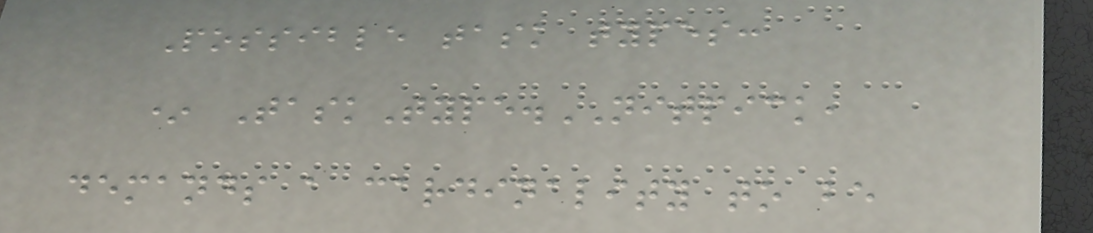Possible task types:
* TaskType.NITPICK,
demands a cardinality to be
